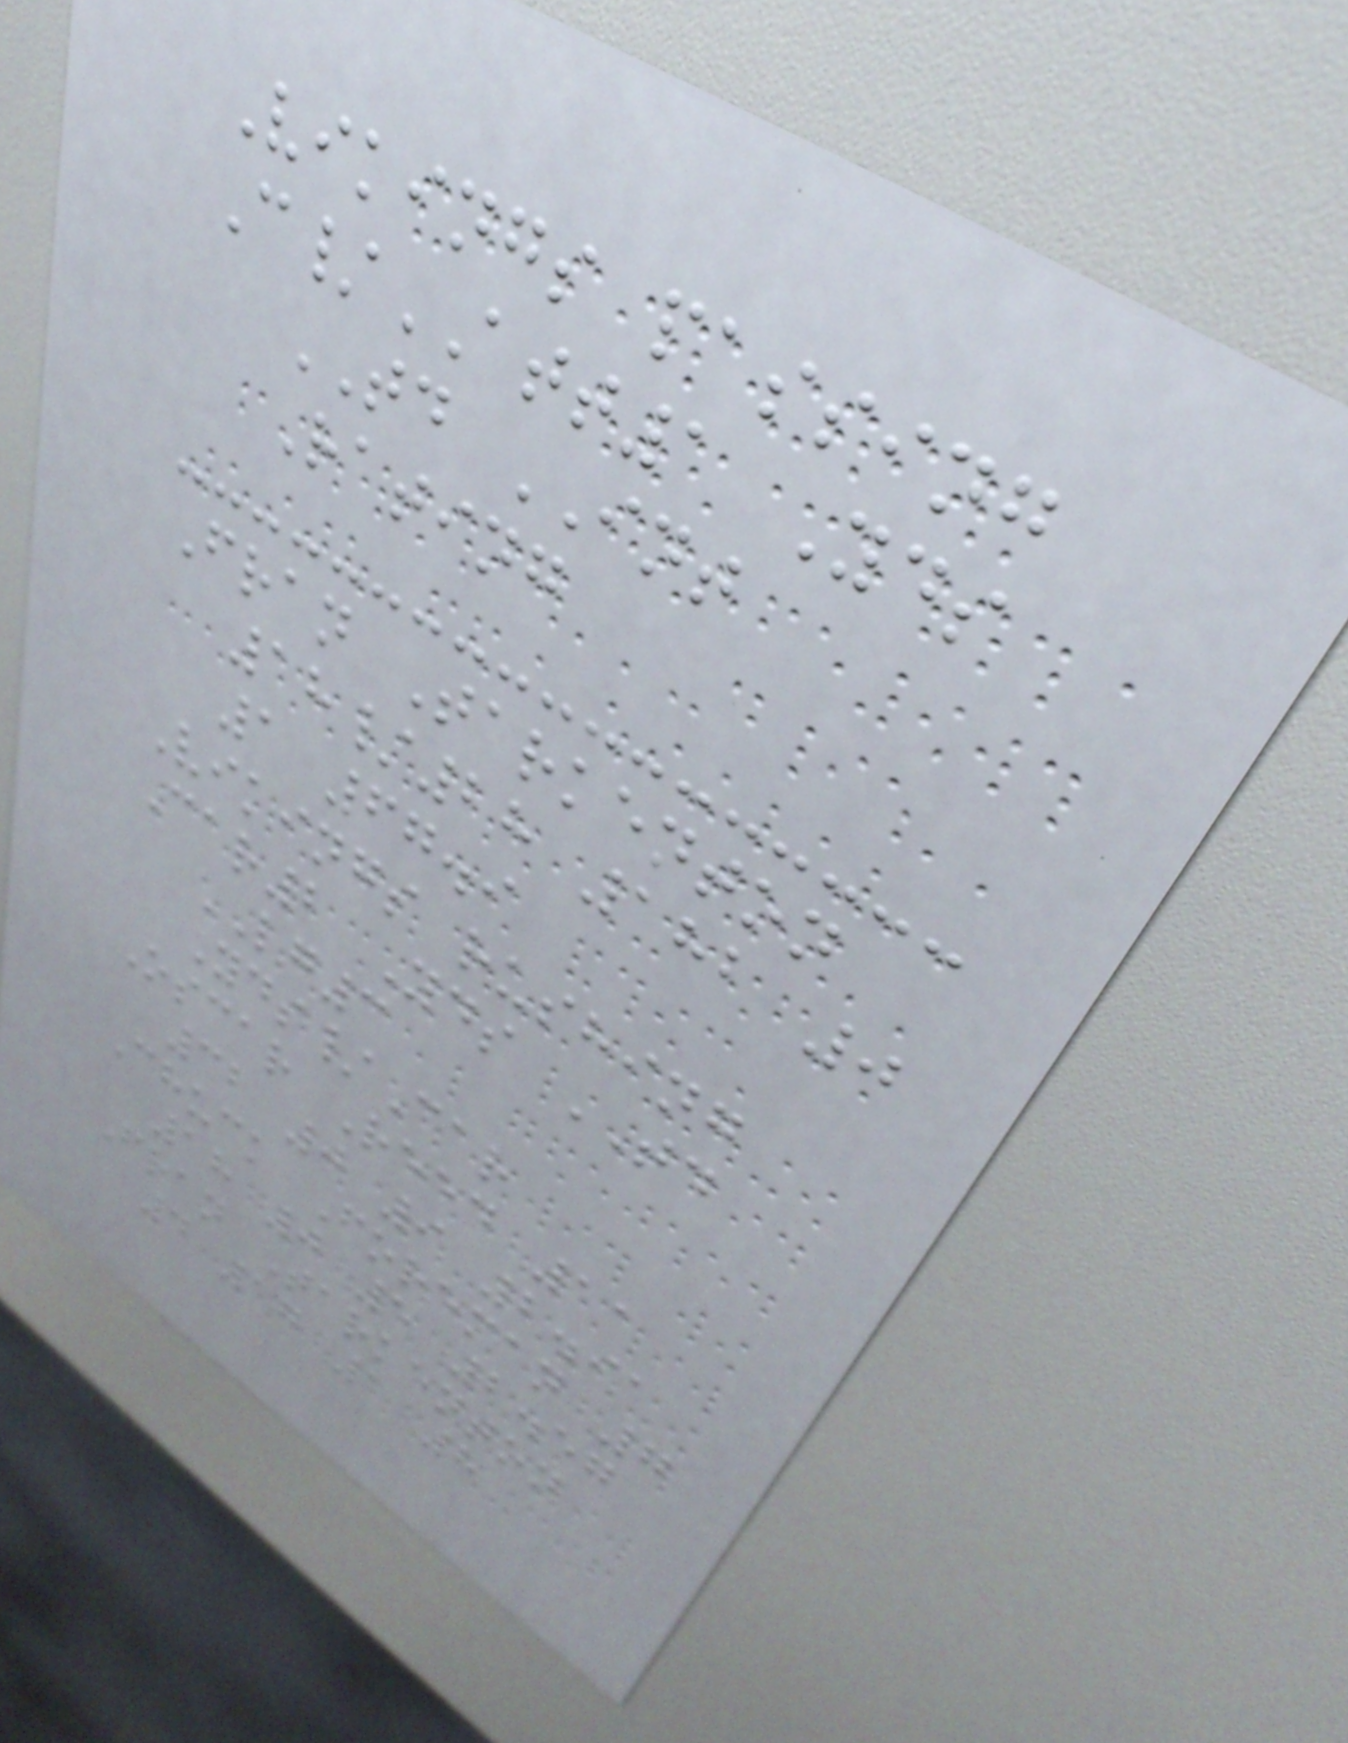Vikings passing
C/ATT1 Yds
TD INT
Rating
Fran Tarkenton
18/28 182 0
1 67.9
Vikings rushing
Car2 Yds TD
LG3
Yds/Car
Oscar Reed 11
32 0 9 2.91
Chuck Foreman 7
18 0 5 2.57
Fran Tarkenton
4 17 1 8
